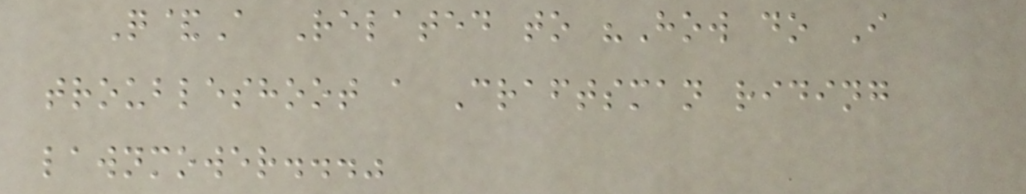Q&A Related to "How do I
troubleshoot a Craftsman riding
lawnmower..."
